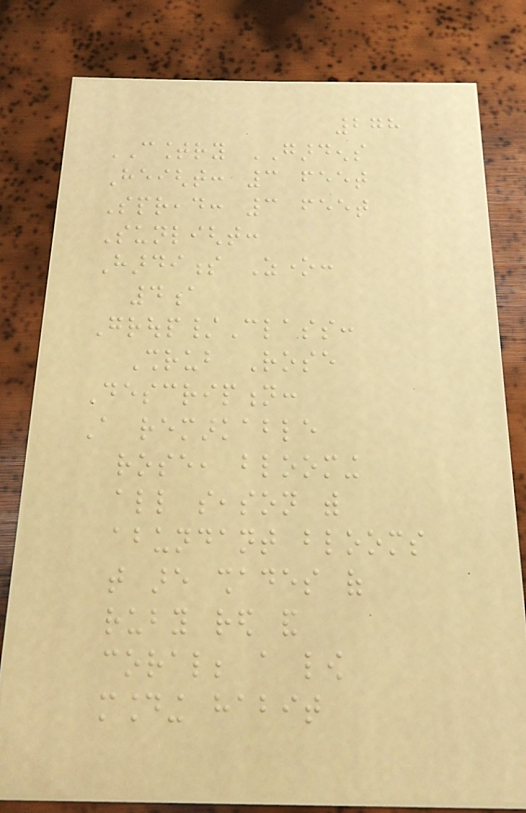278
COUNTRY GARDENS
Height: 3 feet
Spread: 3 feet
Sunlight:
Hardiness Zone:
4a
Group/Class:
Shrub Rose
Description:
A remarkable
rose, blooming
all season with
abundant blooms
that are shades of
ruby red and
coral; a low
mounding habit
